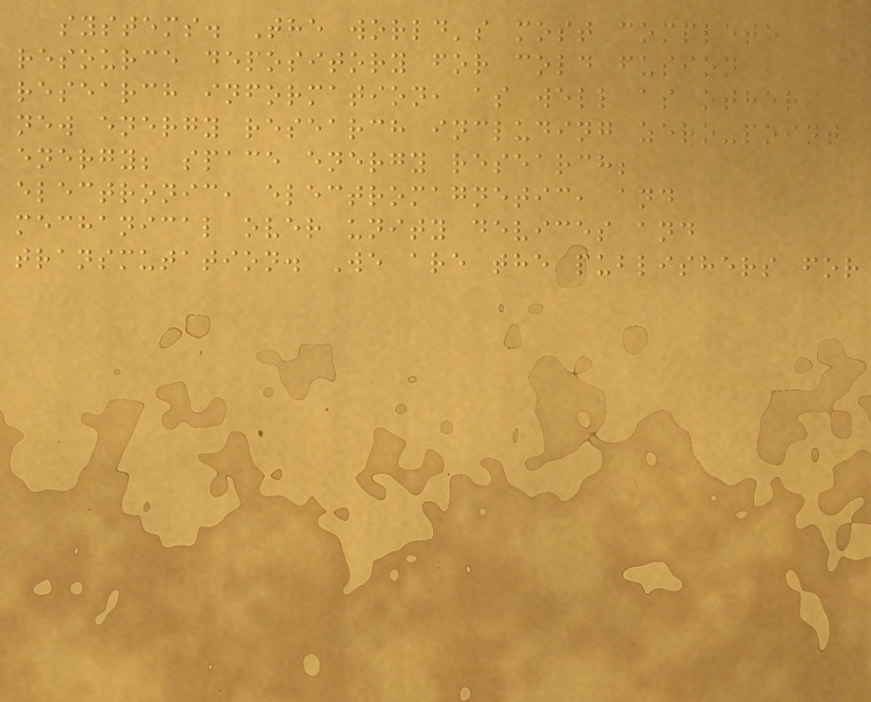systems. The world's most complete
resource depository for cold fusion
research information, as well as other
new energy research including zero-point
energy; space energy research;
electronic, electromagnetic, and
mechanical over unity devices and
transmutation. We are the publishers for
